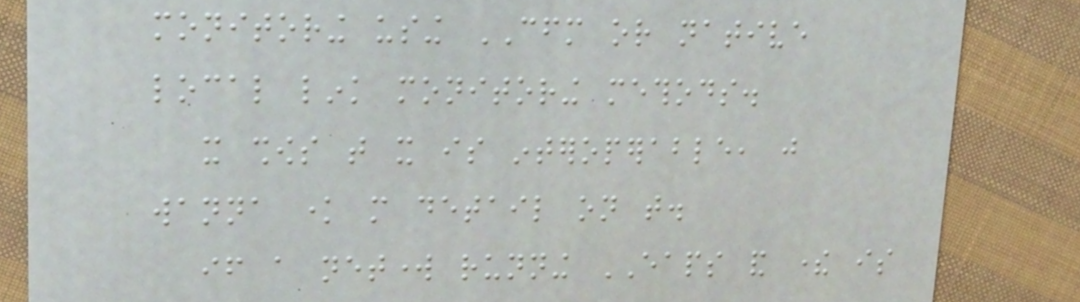monitoring using CFM or native
local link monitoring methods.
it shows that it is interoperable, just
wanna know more detail on that.
if a network running EAPS and there is
